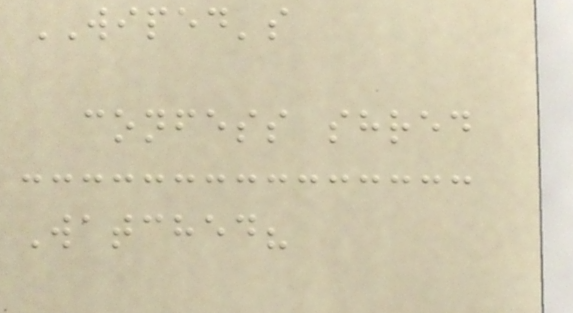WIPED's
confess shred
Watched?
